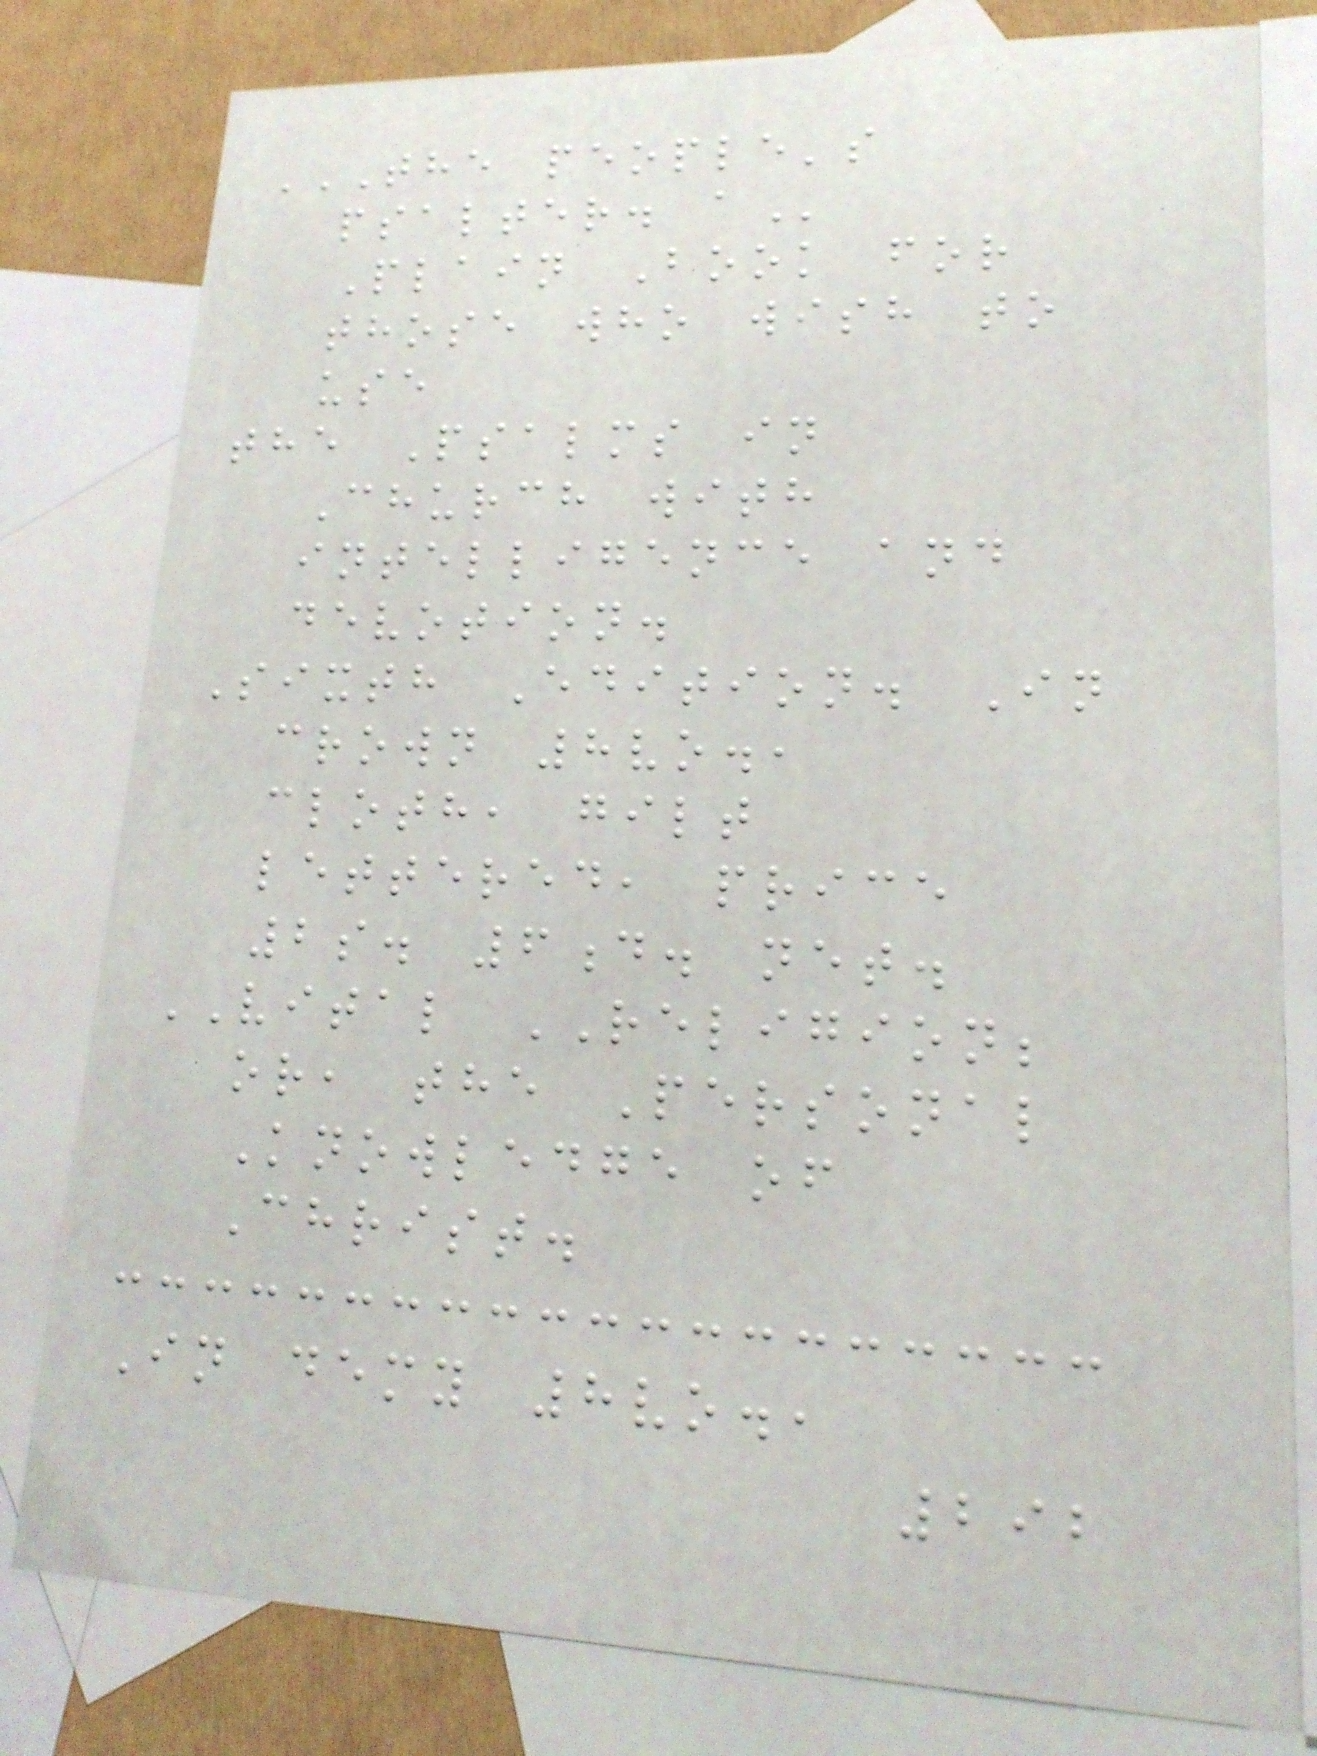THE PEOPLE'S
PSALTER. A
Plain Book for
those who wish to
use
the Psalms in
Church with
intelligence and
devotion.
Sixth Edition. In
crown 8vo.,
cloth, gilt
lettered, price
2s. 6d. net.
VITAL RELIGION;
or, the Personal
Knowledge of
Christ.
In demy 8vo.,
292
